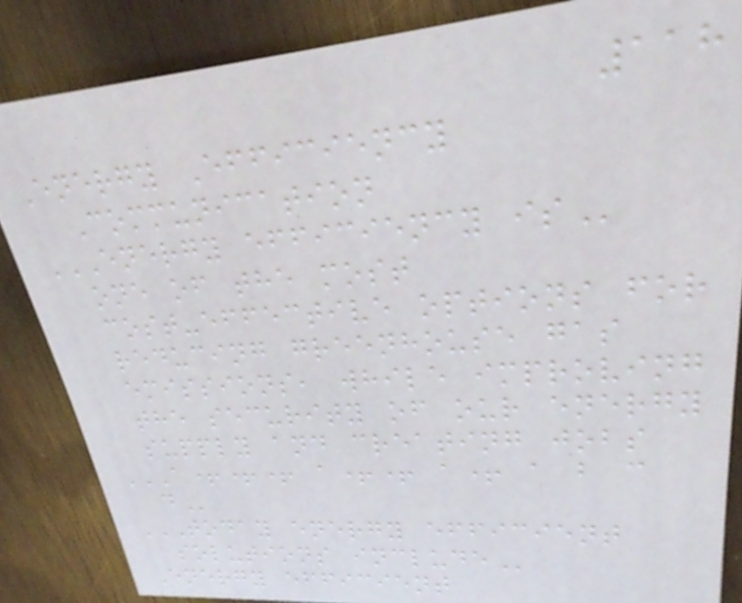118
Energy Efficiency
Communication
ENERGY EFFICIENCY IS
one of the most
cost-effective options for
reducing greenhouse gas
emissions, while improving
the security of our energy
supply and creating jobs
A+++ A++ A+ A B C
D
TODAY ENERGY EFFICIENT
SOLUTIONS INCLUDE
Energy efficient
